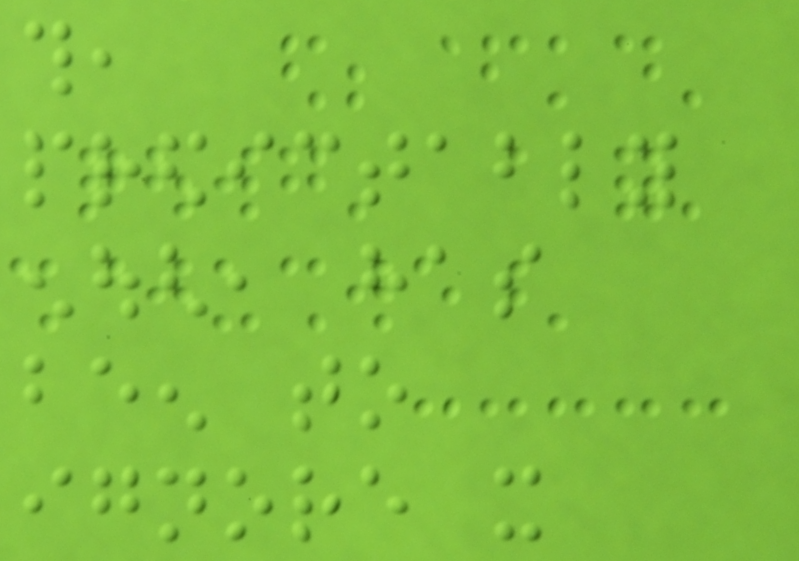this,
predictably
enough, has
been to
ignore it
